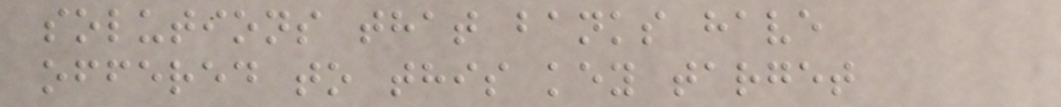solutions that banks have
offered to this key target
